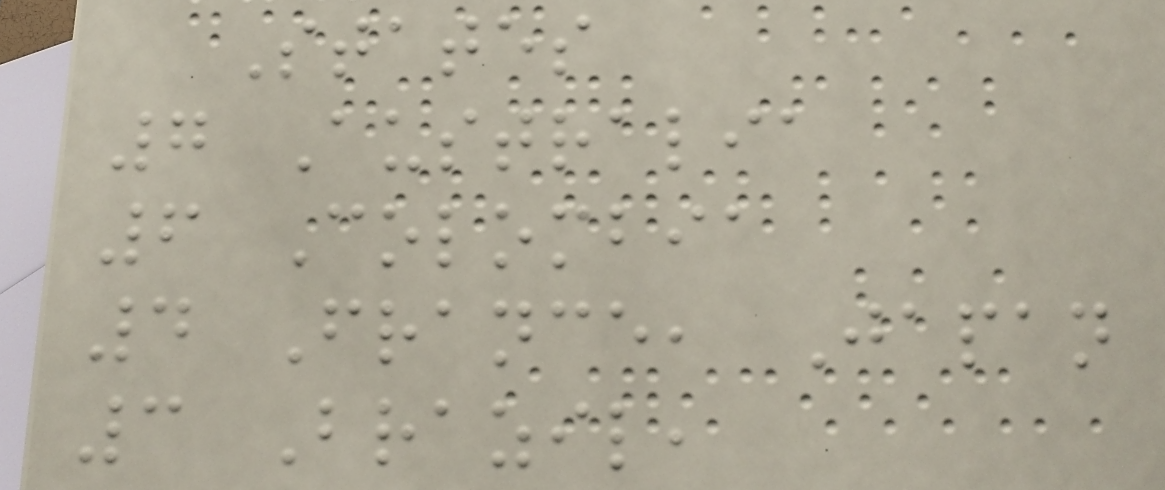States
7 Australia
6 Colombia
4 France, Japan
3 Brazil,
